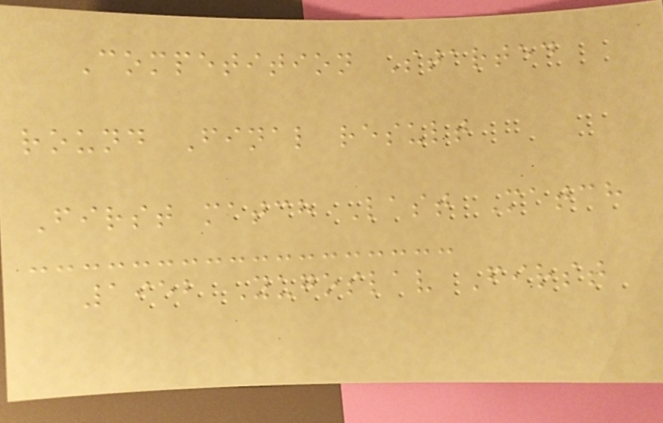Competition Started
round Final result
First match Last Match
1952 Yugoslav First
